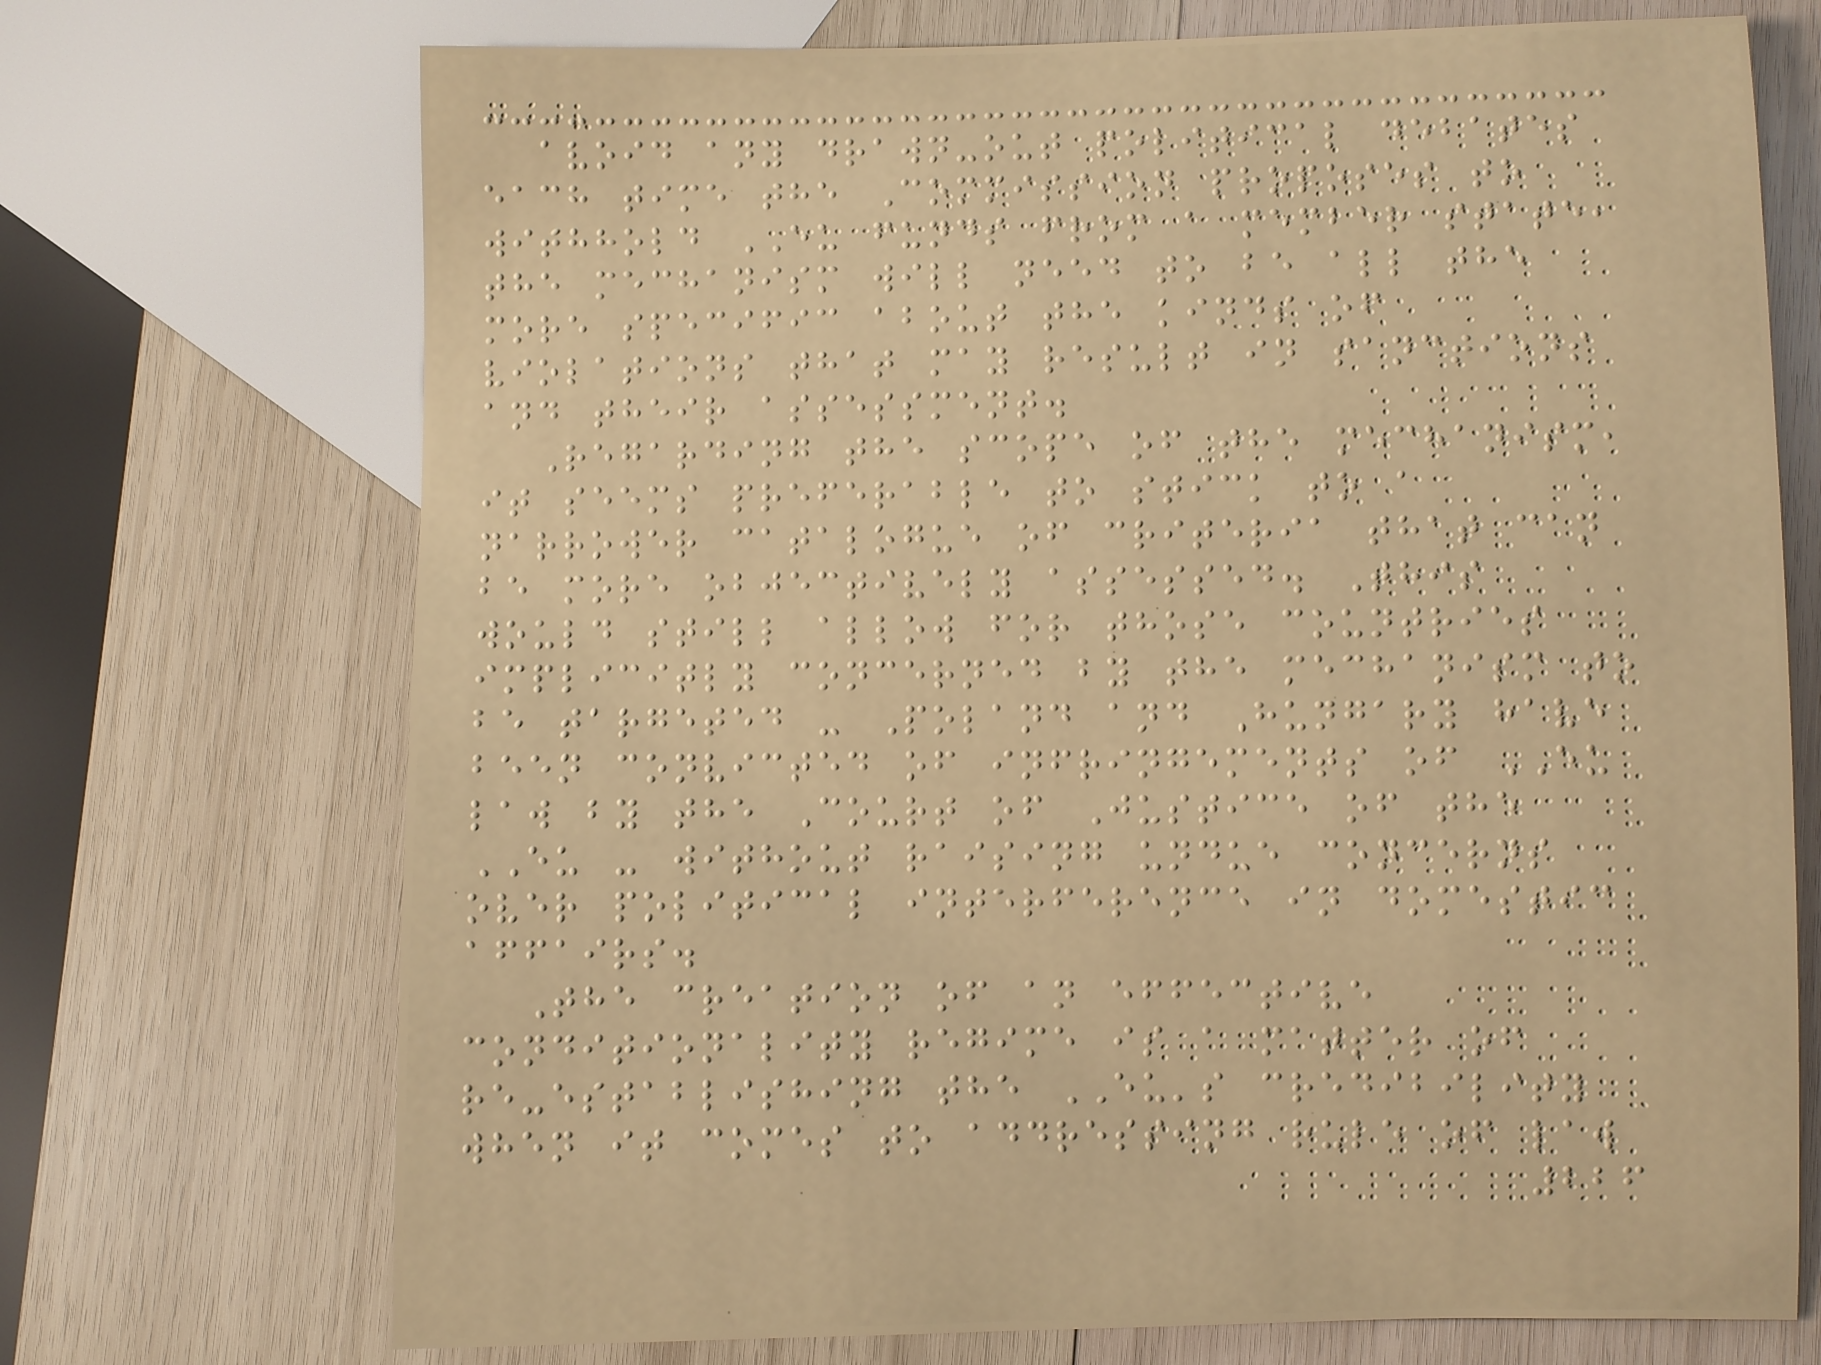avoid any drawn-out political debates
each time the Commission proposes to
withhold EU funds from a member state,
the mechanism will need to be all the
more specific about the kinds of
violations that may result in sanctions
and their assessment.
Regarding the scope of the mechanism,
it seems preferable to stick to a
narrower catalogue of criteria that can
be more objectively assessed. This
would still allow for those countries
implicitly concerned by the mechanism to
be targeted - Poland and Hungary have
been convicted of infringements of EU
law by the Court of Justice of the
EU - without raising undue concerns
over political interference in domestic
affairs.
The creation of an effective
conditionality regime is a matter of
re-establishing the EU's credibility
when it comes to addressing rule of law
226
